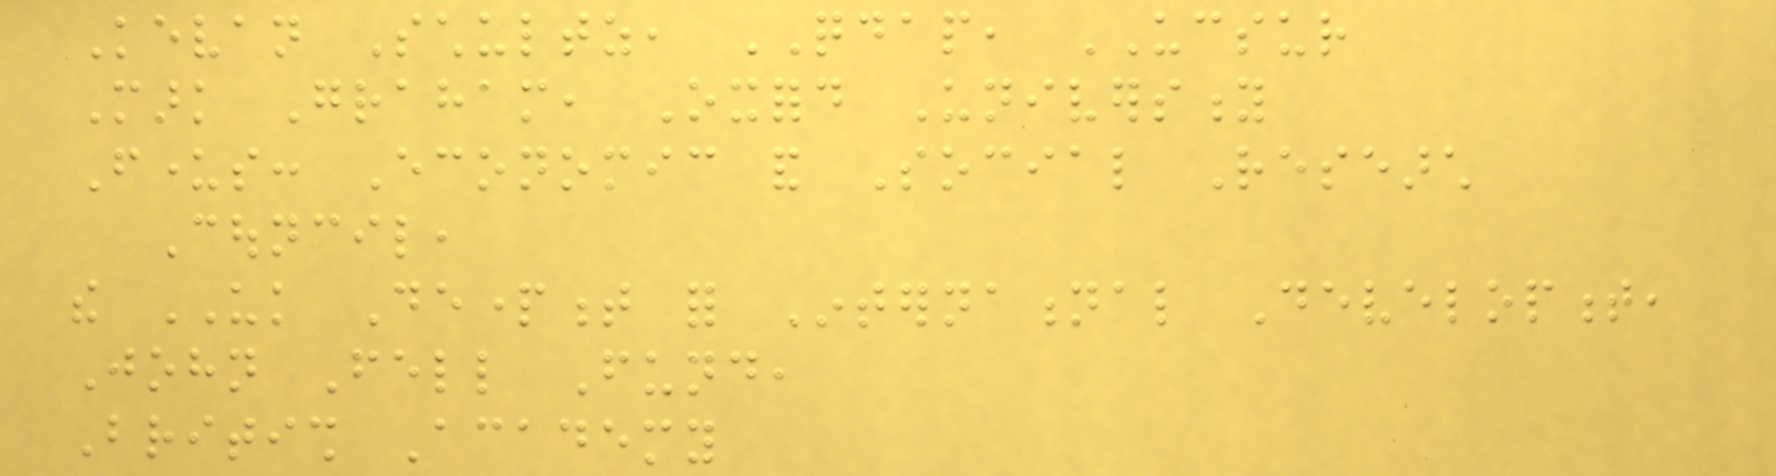Kevan Schultz, QDAP, UCSUR
Mark Graham, Oxford University
Funders: Economic and Social Research
Council,
the UK Department for International Development,
John Fell Fund,
British Academy
